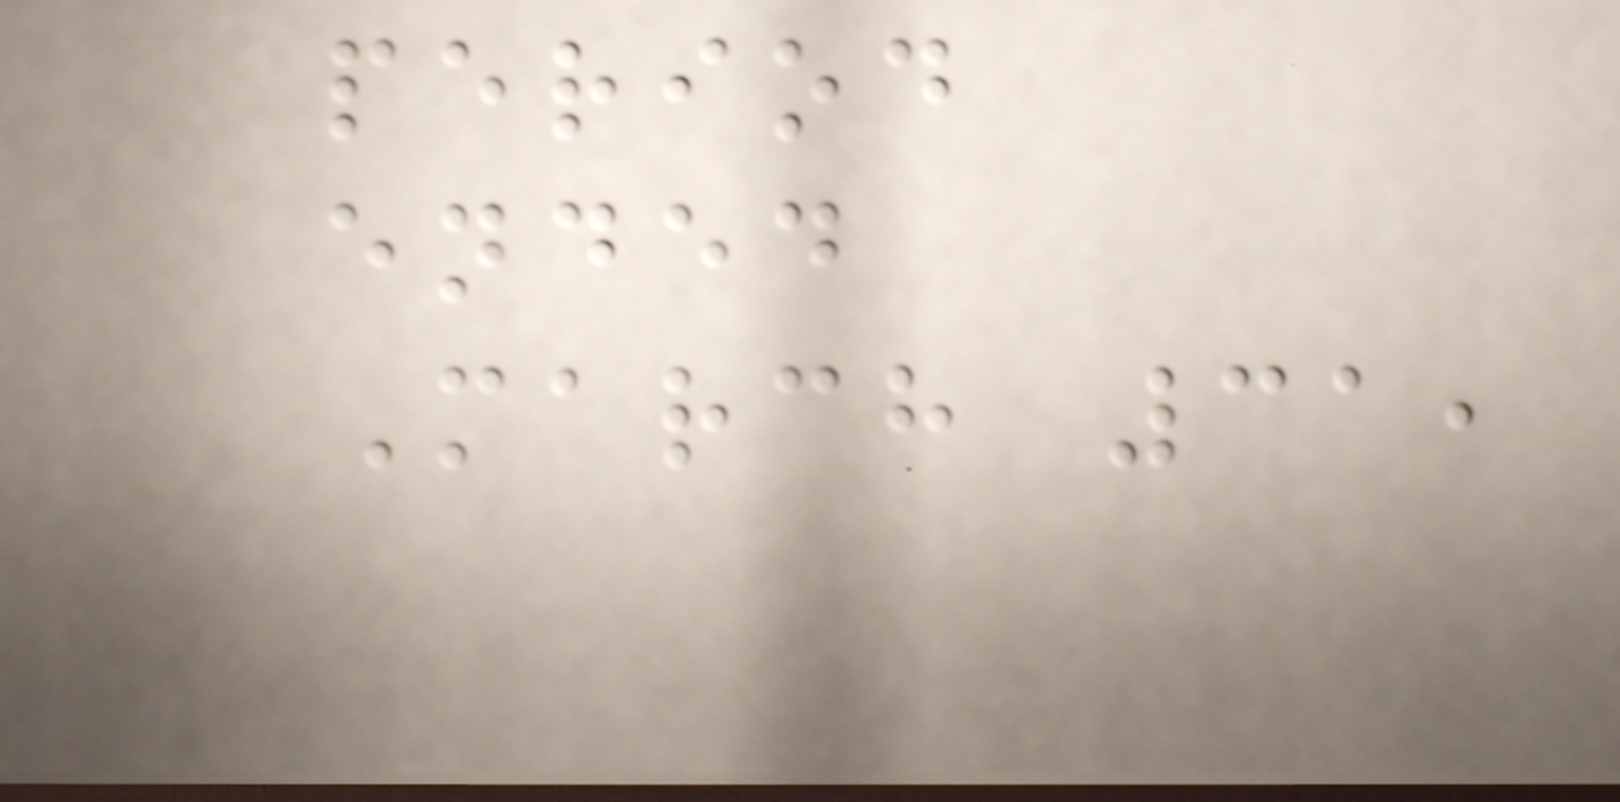period
ended
March 31,
